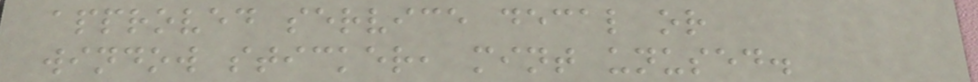approved service decal or
window sticker, mint unused.
